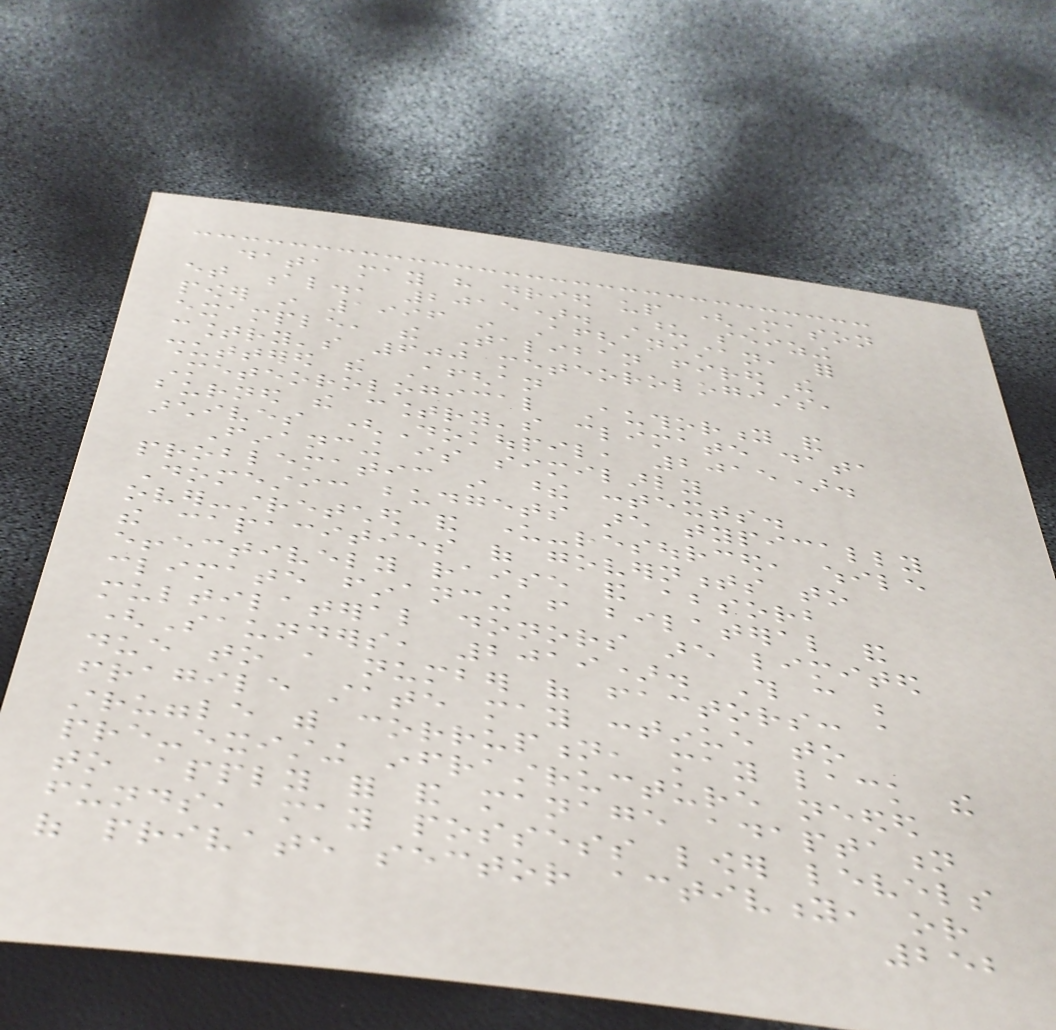data may have dried up (Mason
et al., 2015). Upon seizing
power in 1996 in Afghanistan, for
example, the Taliban fired the
country's 600 meteorologists,
shuttered the Afghan
Meteorological Authority and
burned the country's climate data
archives (Dokoupil, 2015).
Financing is similarly
problematic in these contexts.
Domestic budgets are typically
over-stretched and under-resourced, while
the capacities of governments to
effectively raise and absorb
climate financing from bilateral and
multilateral donors are limited
(Saunders, 2019). This can be
due to a number of factors: a
fragile state may continue to
struggle with corruption, may lack the
pre-existing infrastructure needed
to apply for and manage adaptation
funds, may possess lower levels
of private sector activity, or
252
